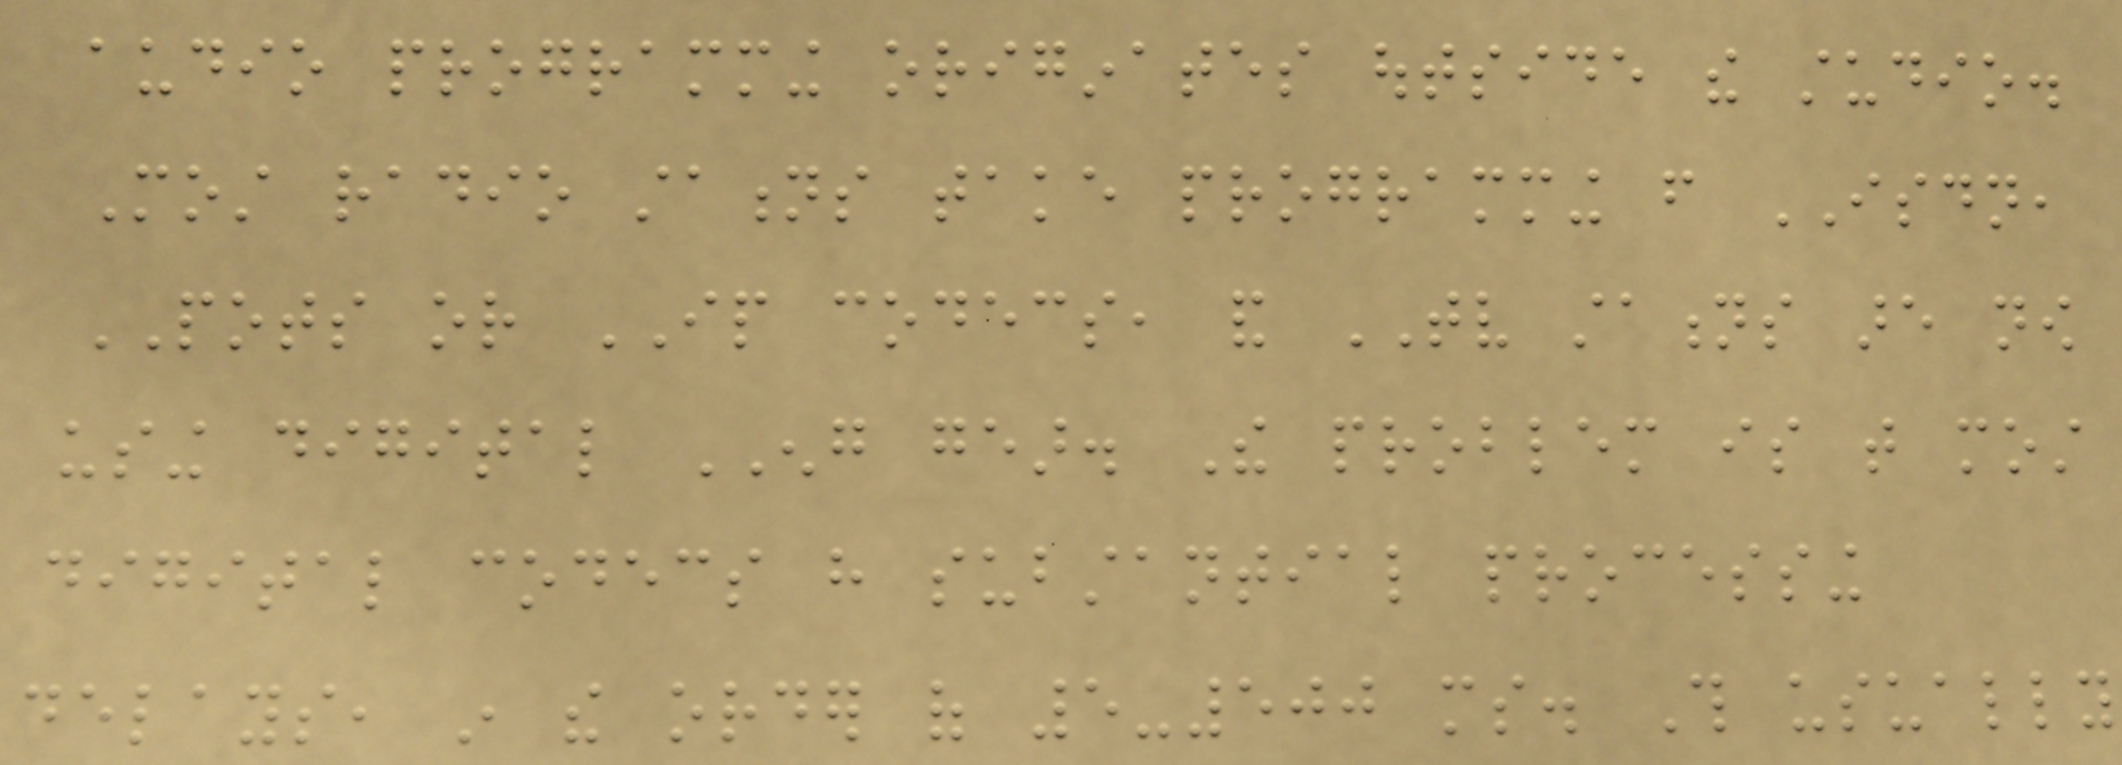audio programming originates outside the studio.
Most radio stations take programming from ISDN,
POTS or IP codecs, and TV stations are now
using digital ENG gear. The problem is that most
digital codecs have substantial processing
delays, in the order of 5-500 ms. This usually
